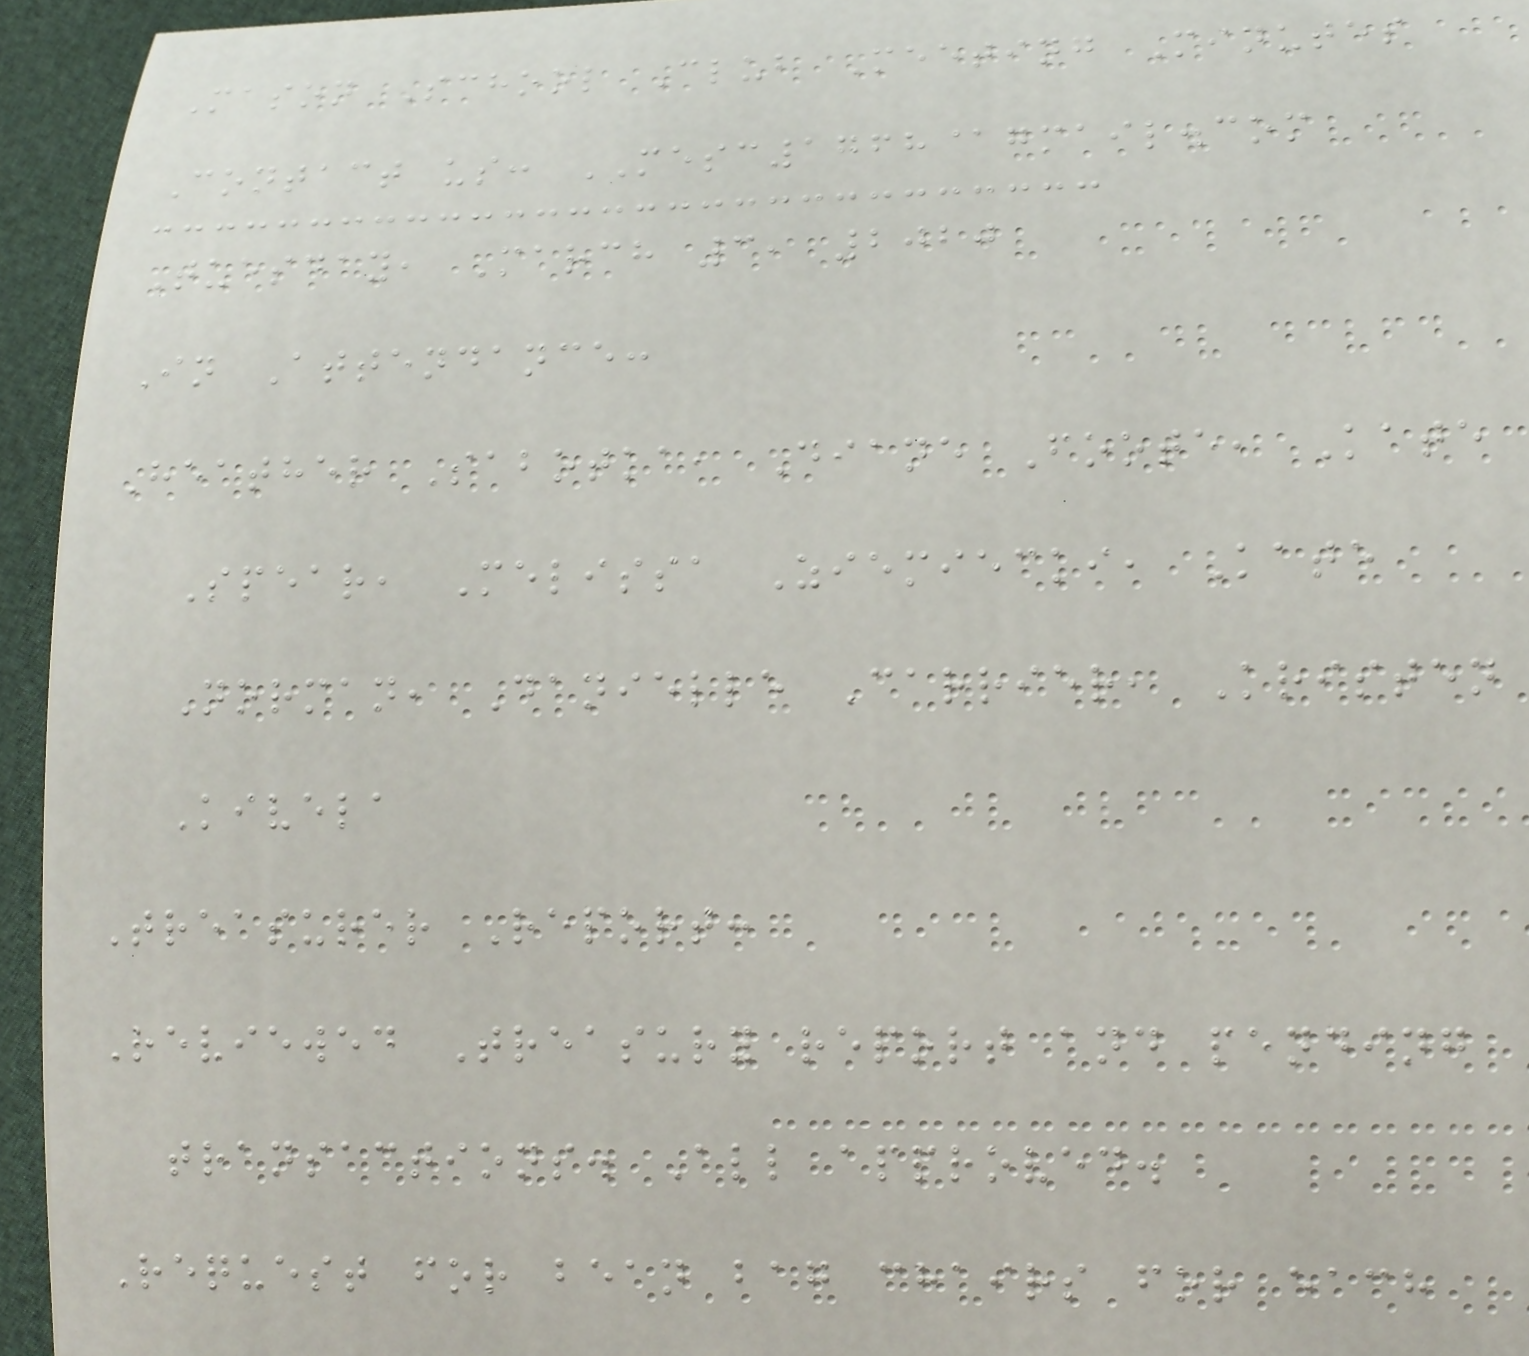Mason School Club Meeting Minutes
Contact us: MESC1768@gmail.com
Tuesday, March 3, 2020
In Attendance:
Heather Sabotka, Diane Foote, Kate
Spear, Melissa Ziemiecki, Kate
Norman, Danielle Carrier, Kristen
Kivela
Treasurer Report:
Reviewed Treasury report and pending
transactions. All approved.
Request for bean bag chairs for each
